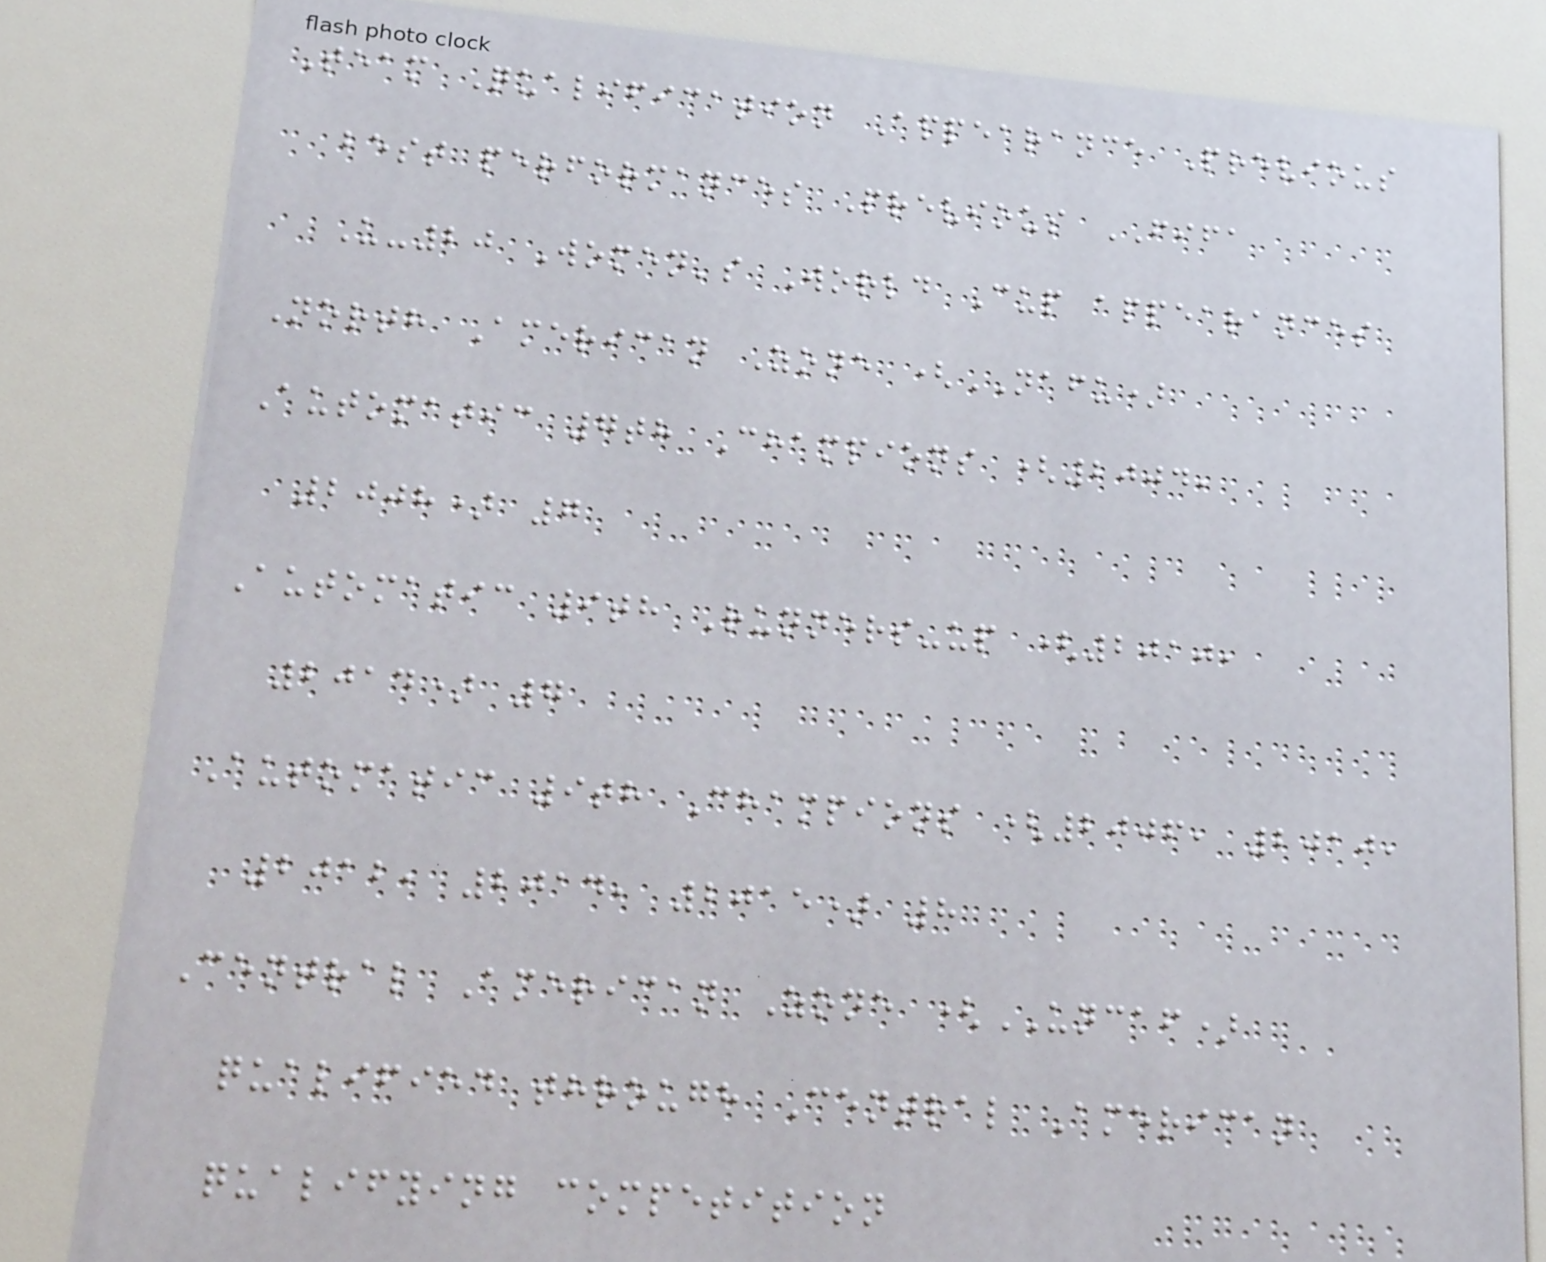Team Qualification Appearance Previous
best performances Previous FIFA
U-20 Women's World Cup appearances
North American Zone (NAFU)
Automatic 7th Champions (2004,
2008) 7
Automatic 9th Runners-up (2010,
2014) 7
Automatic 9th Champions (2006, 2010,
2012, 2014, 2015) 8
Central American Zone (UNCAF)
qualified through Central American
qualifying competition
